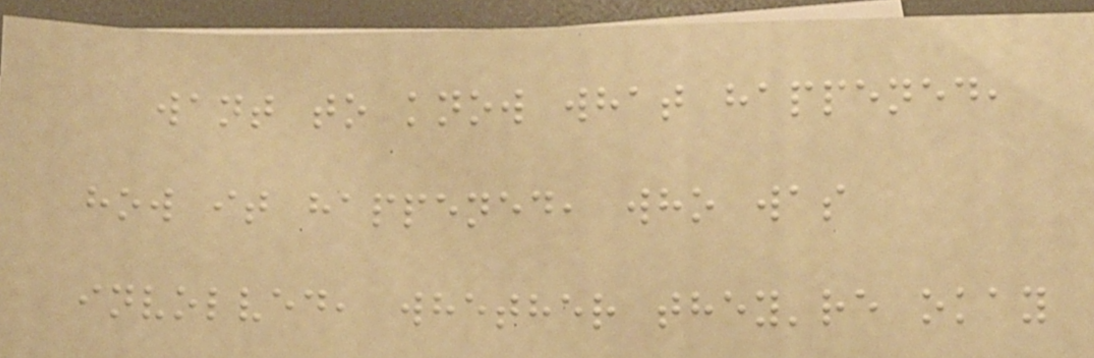want to know what happened,
how it happened, who was
involved, whether they're okay
